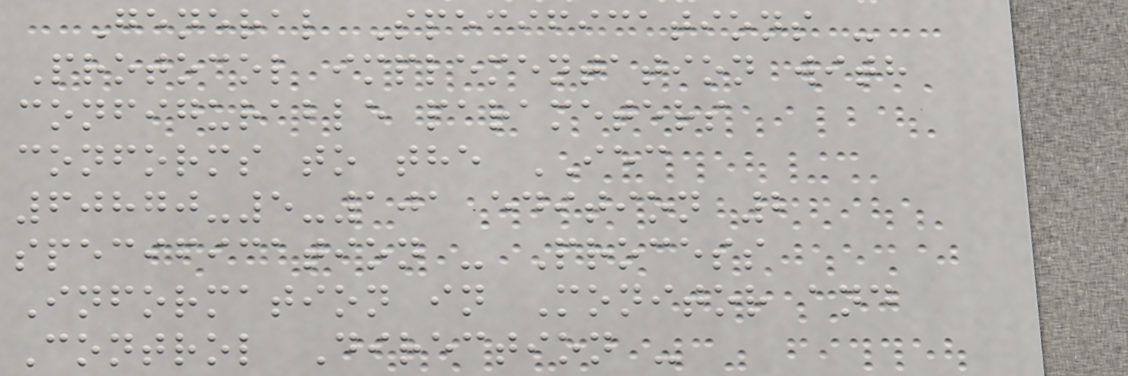General Specifications -
Protocol implementation with
configurable parameters
conforms to the IEC
60870-5-101 edition 2
specification - Process
Information in Monitor and
Control Direction -
